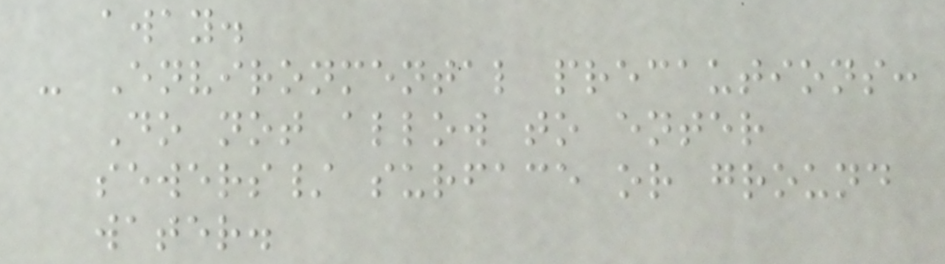away.
- Environmental precautions:
Do not allow to enter
sewers/ surface or ground
water.
